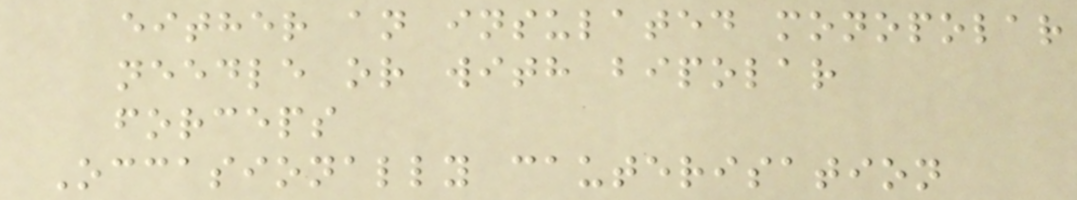either an insulated monopolar
needle or with bipolar
forceps
Occasionally cauterisation
